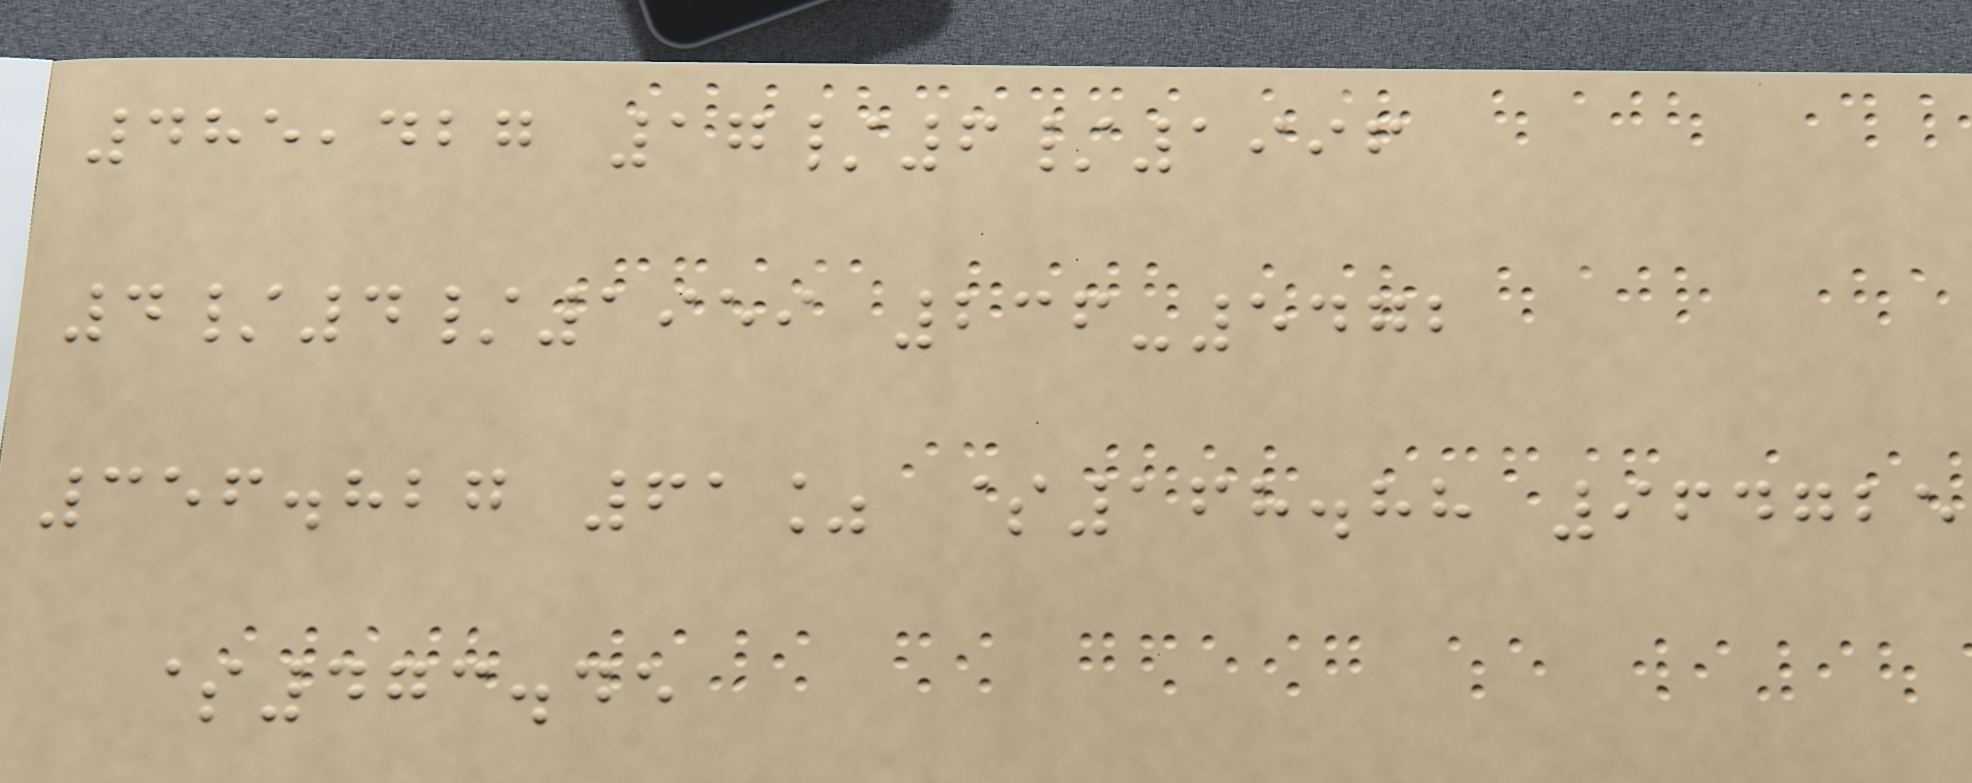485,427 17/6/1996
4/4/1959 236-5472
356.827 61% $168.88 964725
$473.45
